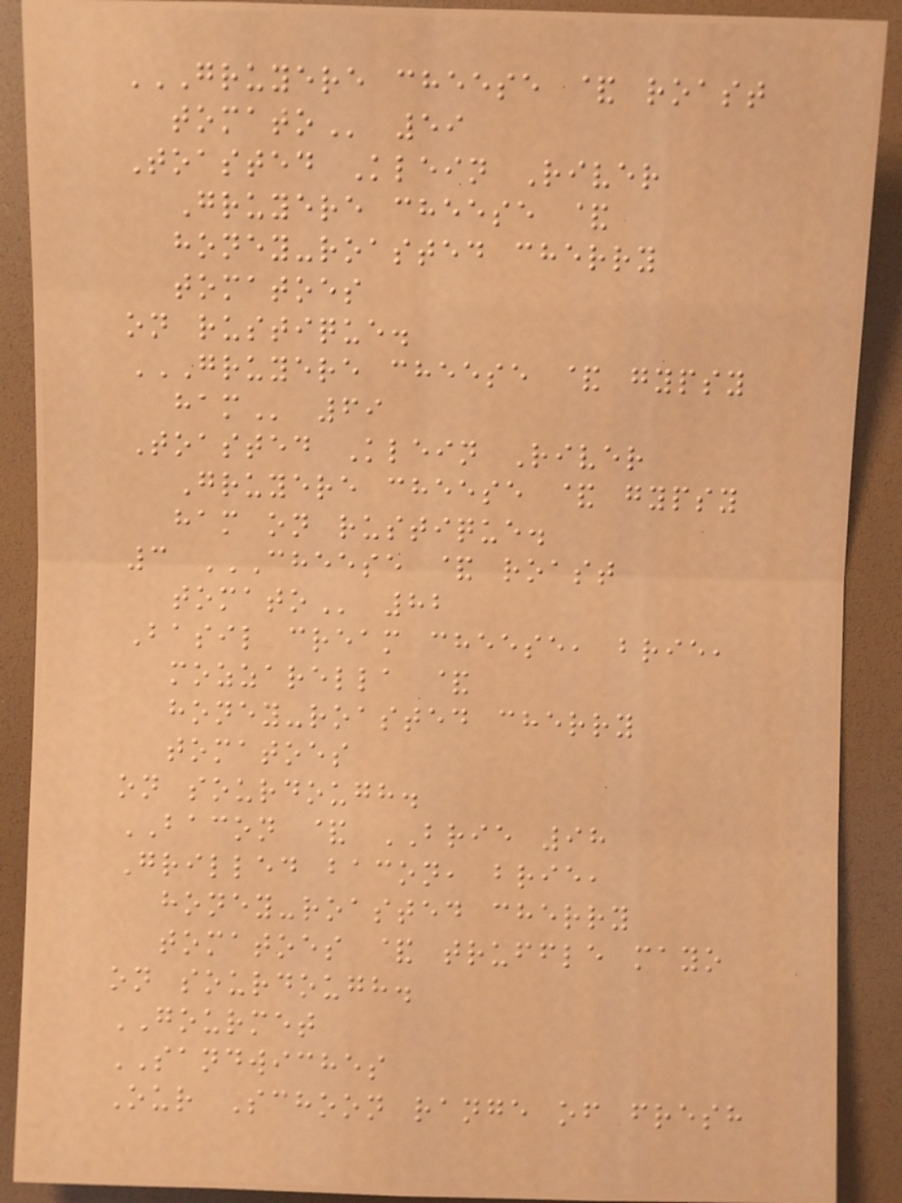GRUYERE CHEESE & ROAST
TOMATO 59
Toasted Klein River
Gruyere cheese &
honey-roasted cherry
tomatoes
on rustique.
GRUYERE CHEESE & GYPSY
HAM 69
Toasted Klein River
Gruyere cheese & gypsy
ham on rustique.
3 CHEESE & ROAST
TOMATO 82
Basil cream cheese, brie,
mozzarella &
honey-roasted cherry
tomatoes
on sourdough.
BACON & BRIE 98
Grilled bacon, brie,
honey-roasted cherry
tomatoes & truffle mayo
on sourdough.
GOURMET
SANDWICHES
Our Schoon range of fresh
